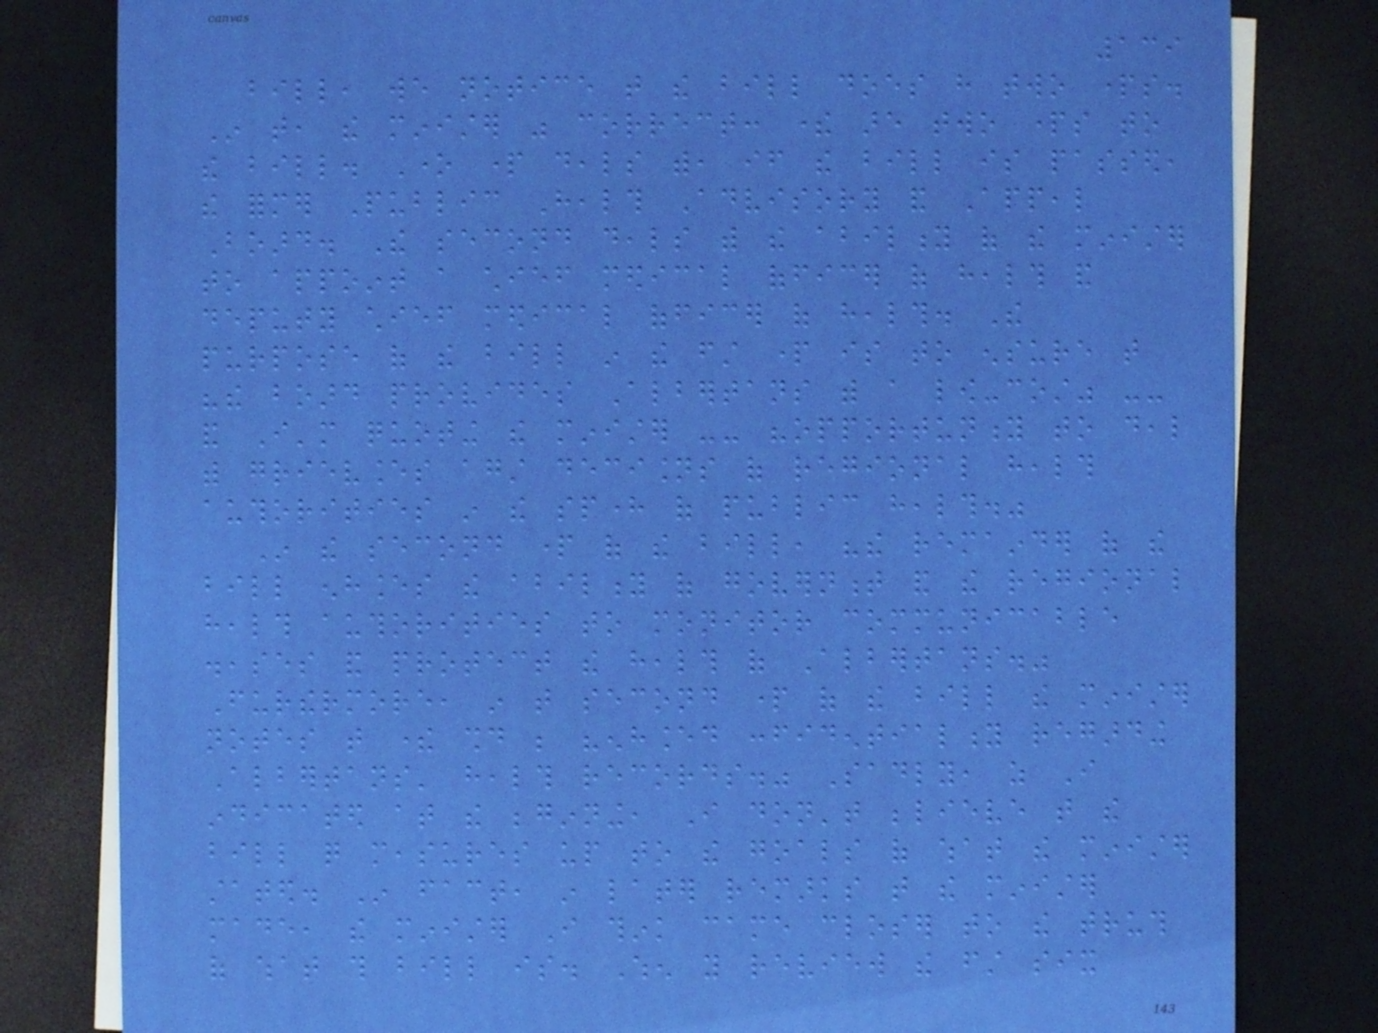139
bill, we notice that the bill does have two parts.
In that, the minister was correct: there are two parts to
the bill. One part deals with, if the bill is passed,
the former Public Health Advisory and Appeal
Board. The second deals with the ability of the minister
to appoint a chief medical officer of health and
deputy chief medical officer of health. The
purpose of the bill in the first part is to ensure that
"the board provides Albertans with a low-cost" --
and I'm quoting the minister -- "opportunity to deal
with grievances against decisions of regional health
authorities in the sphere of public health."
In the second part of the bill, "the remainder of the
bill enhances the ability of government and the regional
health authorities to monitor communicable
diseases and protect the health of Albertans."
Furthermore, in that second part of the bill the minister
notes that there should be "enhanced confidentiality regarding
Albertans' health records." Sadly, as I
indicated at the beginning, I don't believe that the
bill quite measures up to the goals of what the minister
stated. In fact, in later remarks that the minister
made, the minister I think came closer to the truth
of what this bill is. When you review the first six
